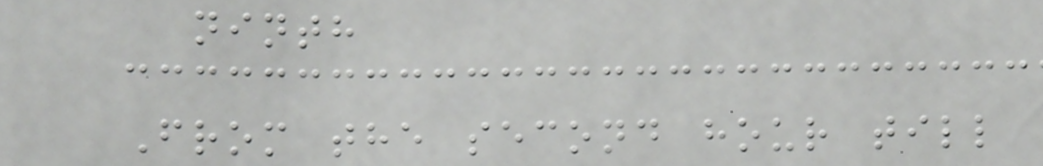ninth
From the second hour till
